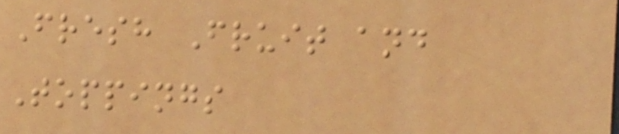Fresh Fruit and
Toppings
